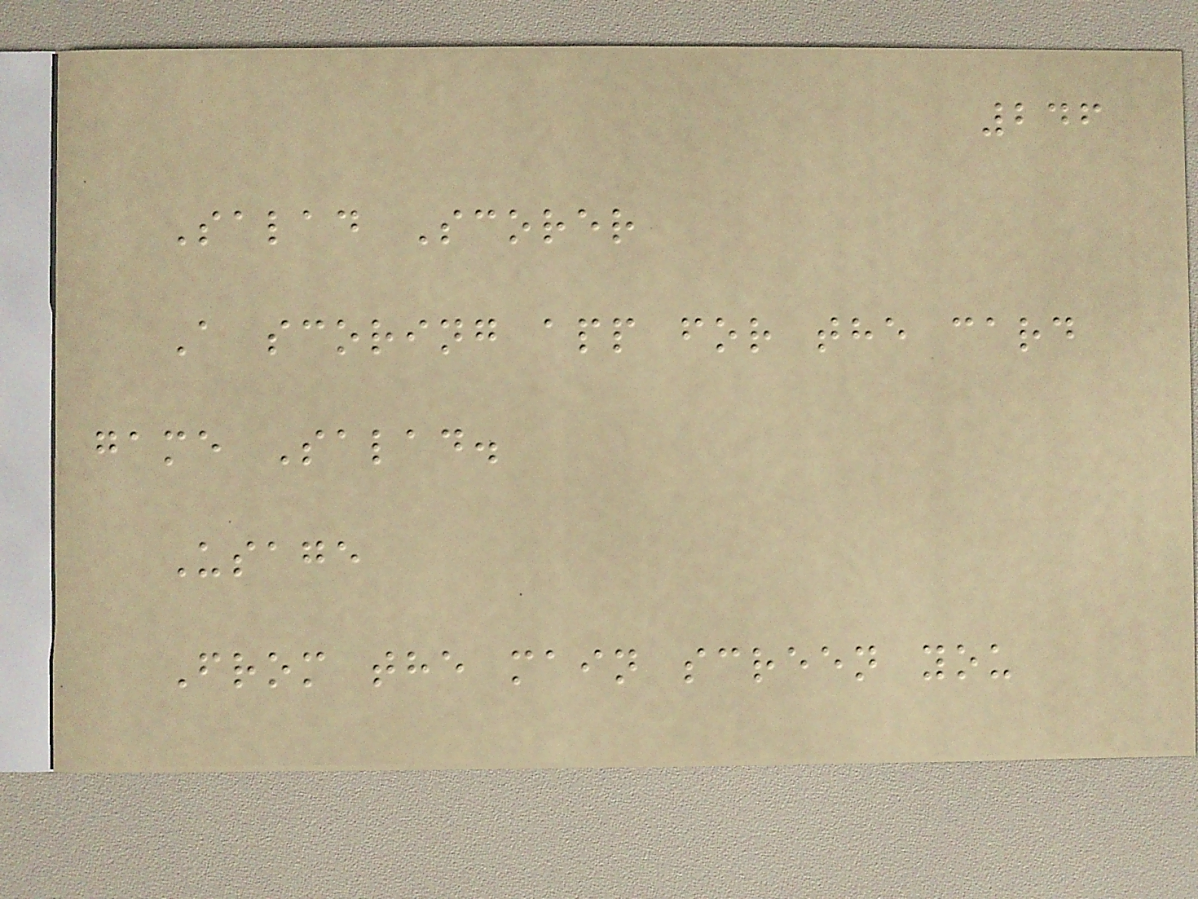246
Salad Scorer
A scoring app for the card
game Salad.
Usage
From the main screen you
